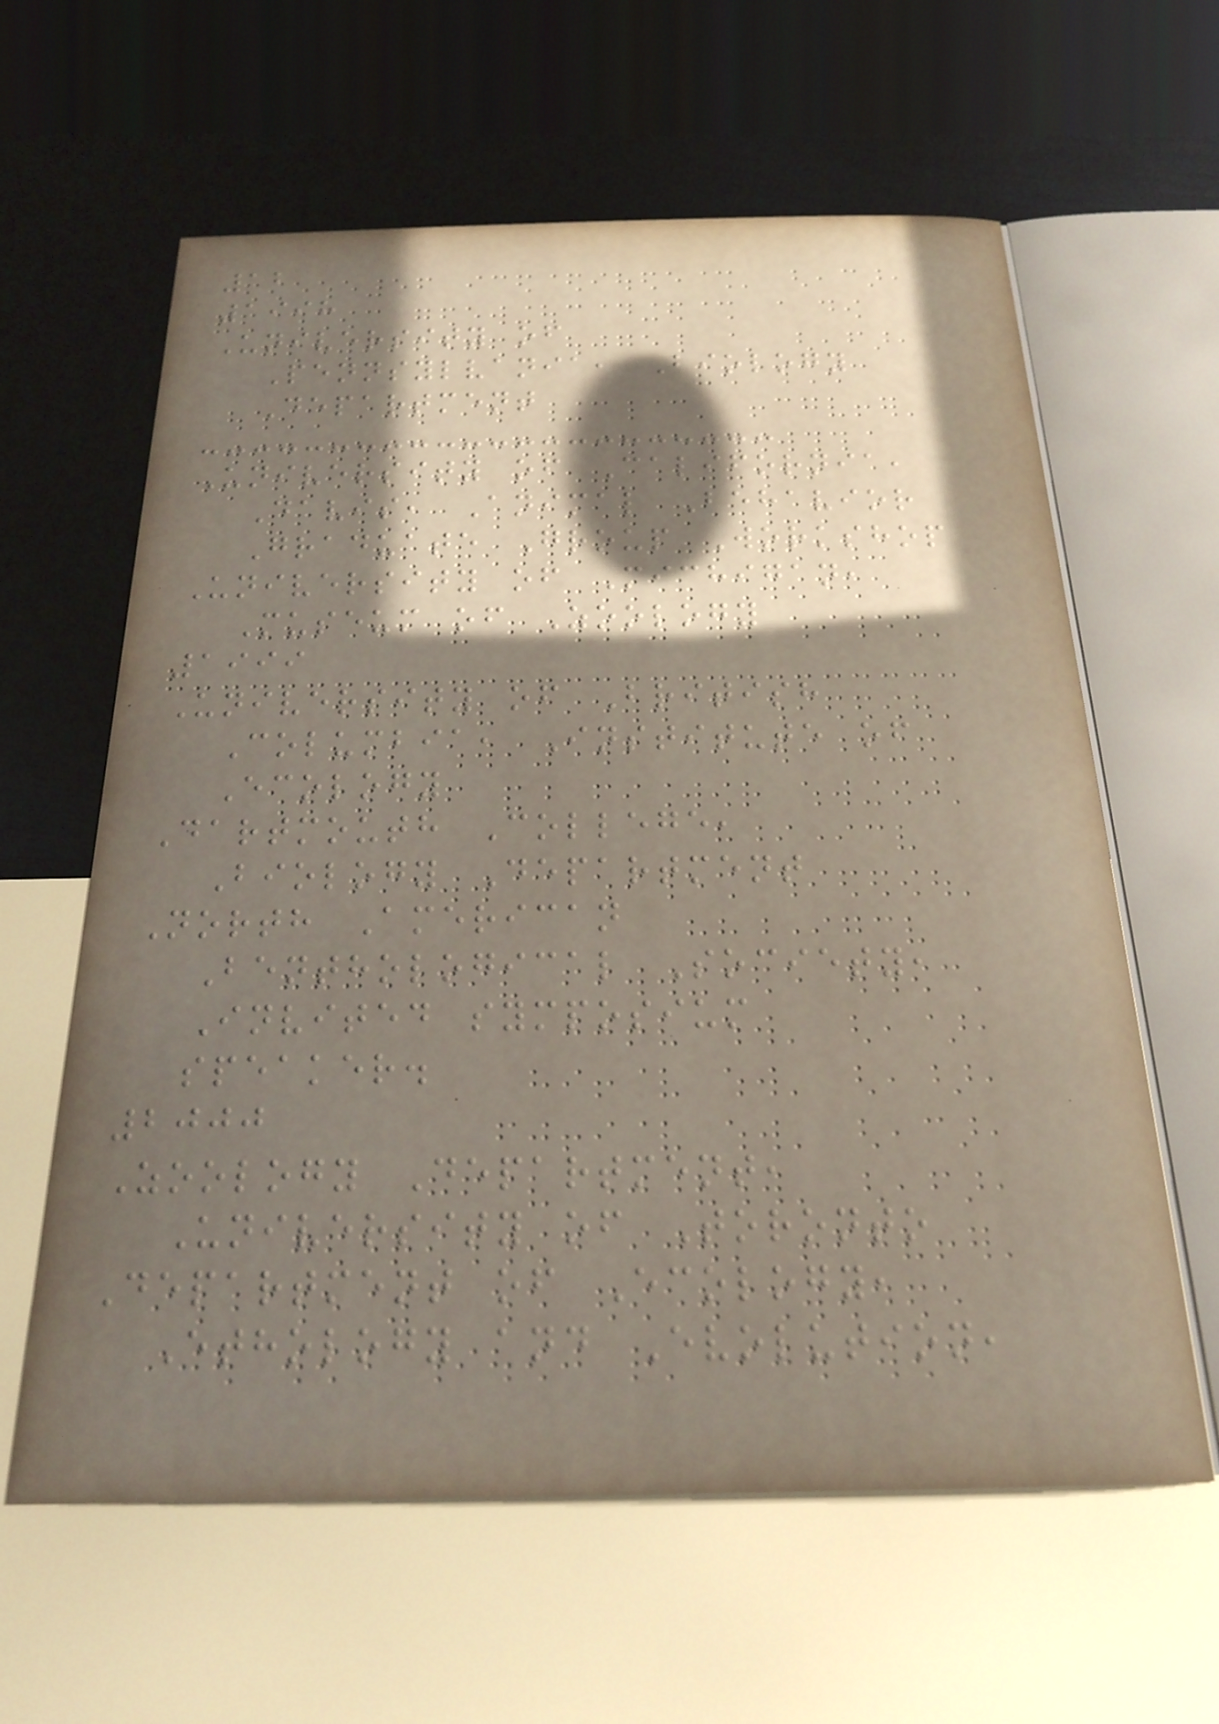12
1998
University of
Pennsylvania, Biology
Department
University of California,
Davis, Animal Behavior
Graduate Group Workshop
University of Michigan,
Museum of Zoology
1999
University of British
Columbia, Institute of
Ecology
Dartmouth College,
Biology Department
North American
Benthological Society,
Invited symposium
speaker.
2000
Zoology Department,
University of Toronto
Department of Ecology,
Ethology and Evolution,
